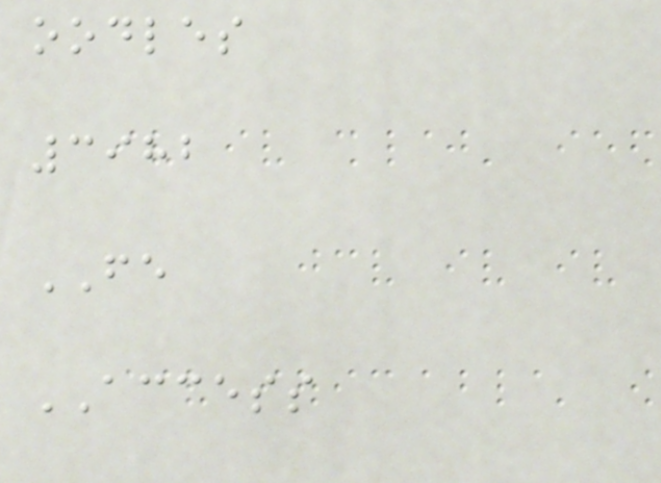oodles
3982
FE
ACCESS
